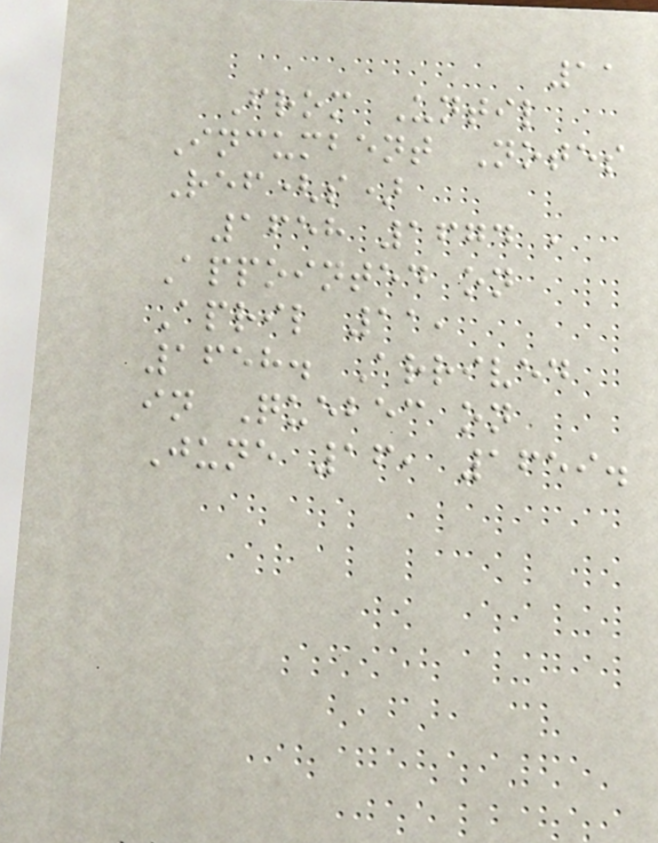11
From Until
Incumbent Notes
Ref(s)
1658 1674 ,
Appointed on
April 11,
1658. Arrived
in Quebec on
June 16, 1659.
